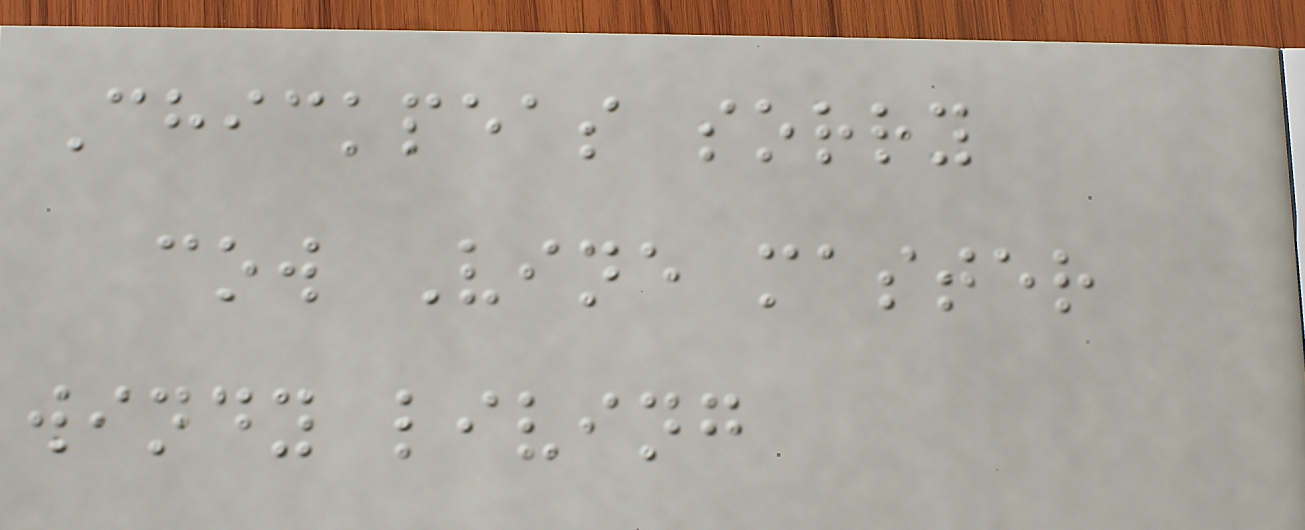Chickpeas sorry
cow Vine master
windy living
